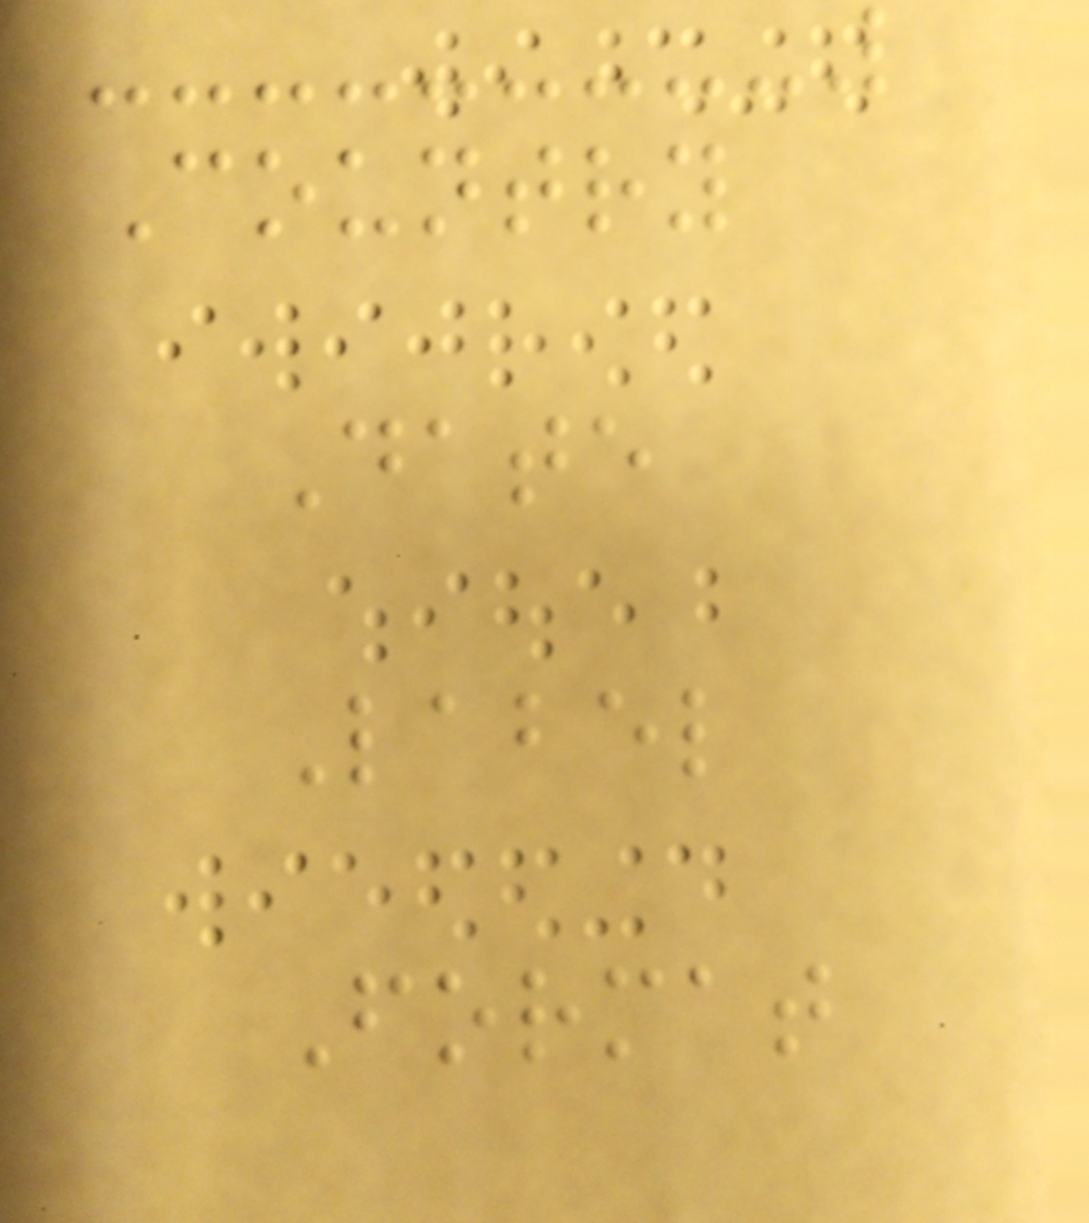Country
Date
Label
Format
